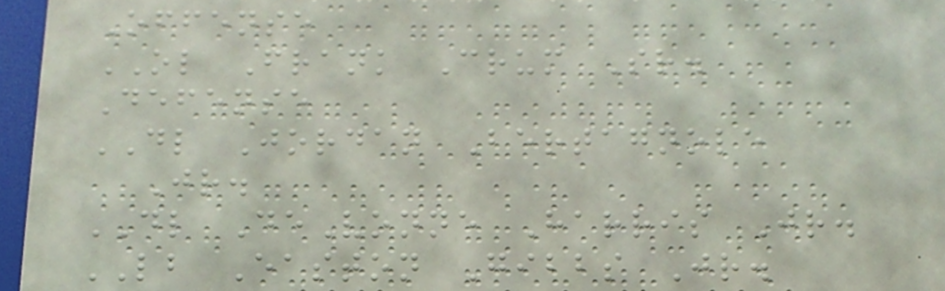Offense
OL Frank Crum Sr.
Defense
DL Jordan Bertagnole
Jr.
DL DeVonne Harris Jr.
LB Easton Gibbs Jr.
